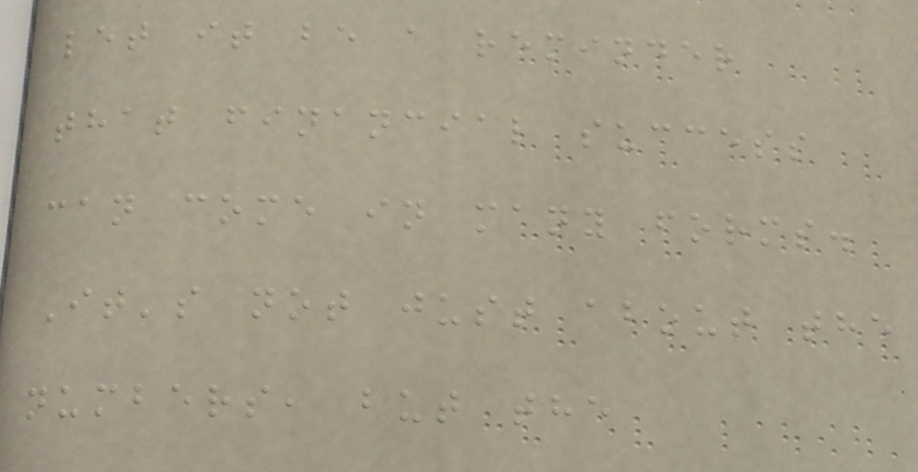let it be a reminder
that financial success
can come in many forms.
It's not just about the
numbers, but the
